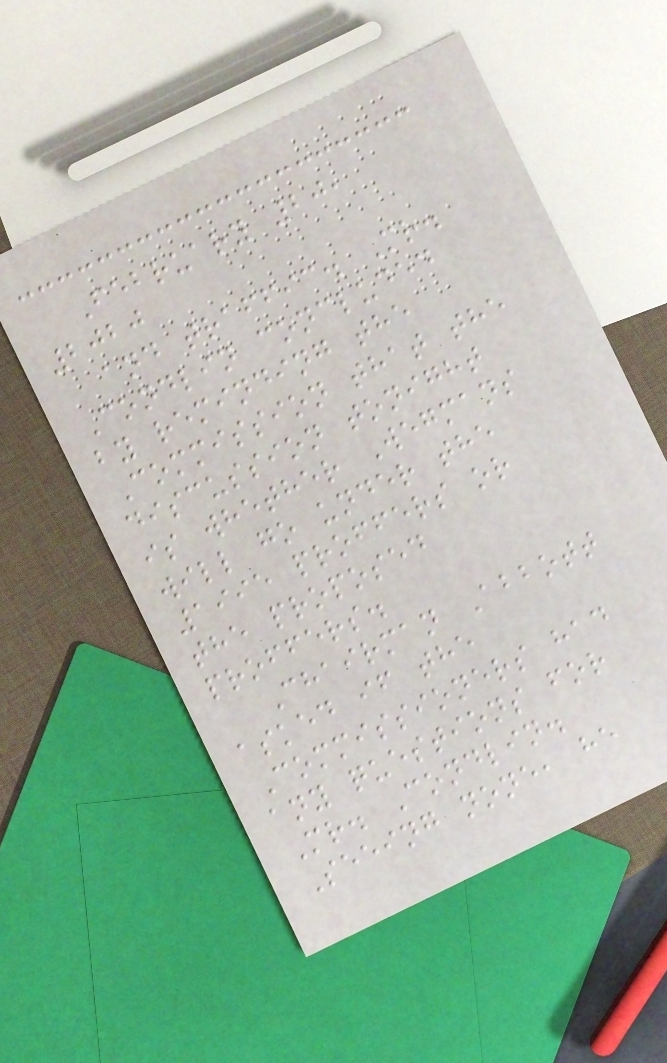February 20,
2020
and traffic. Mr.
Condlin concluded
by reminding the
Commission that the
discussion tonight
is whether Wegmans
will go under the
1995 proffers or
the proposed
proffers.
Chairman Abbott
asked if the
Commissioners had
any questions for
Mr. Condlin.
Seeing none, he
